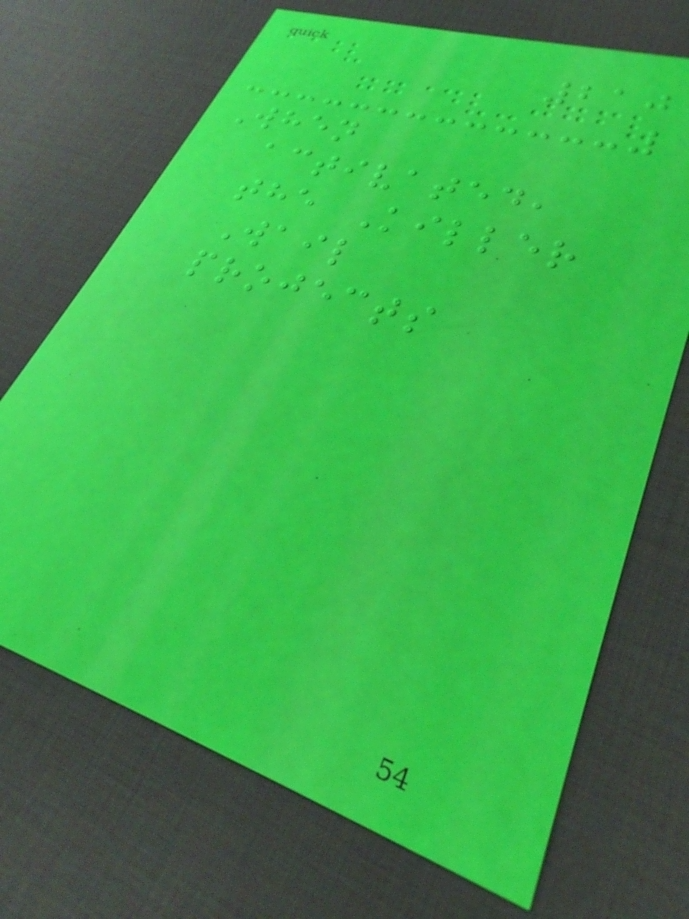210
When
activated,
the Killer
Wail
projects
